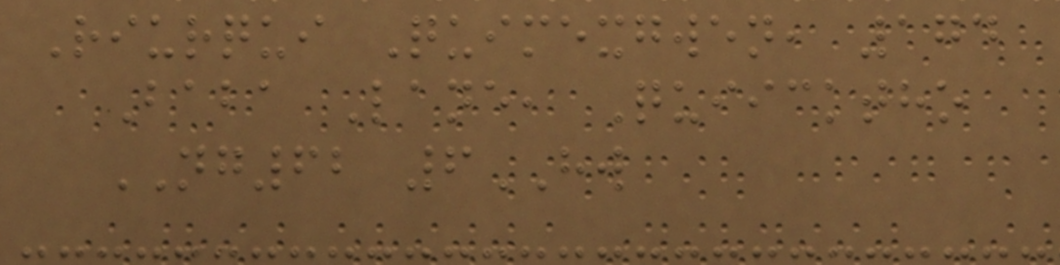Riurqui Quimexgwen, 174
Baba Lane, Quiicktho
NG62 6HW
